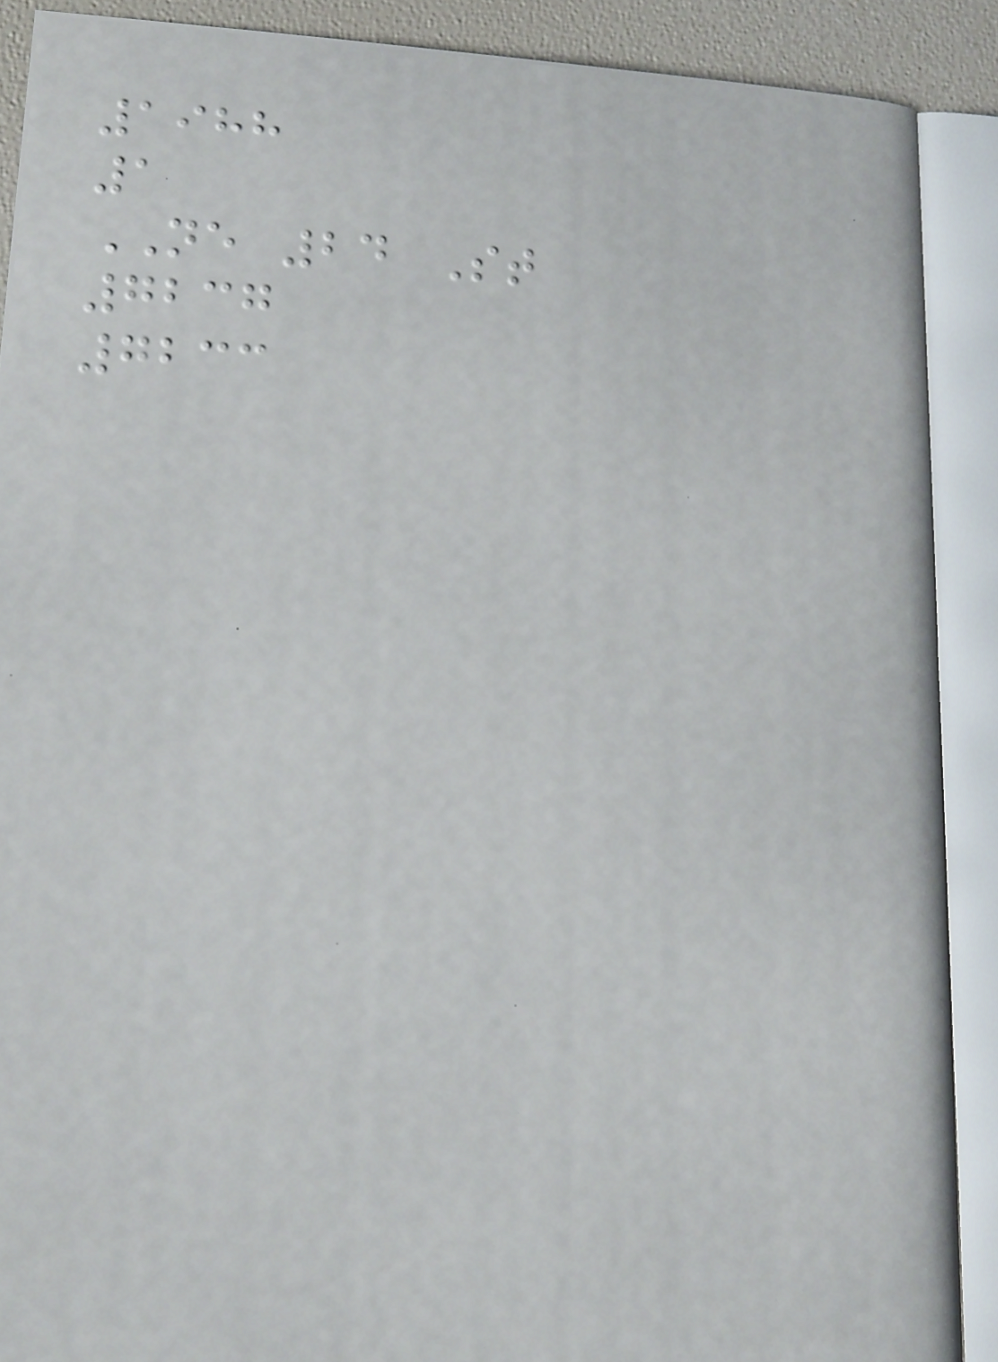1988
1
NE 24 St
7237
7233
